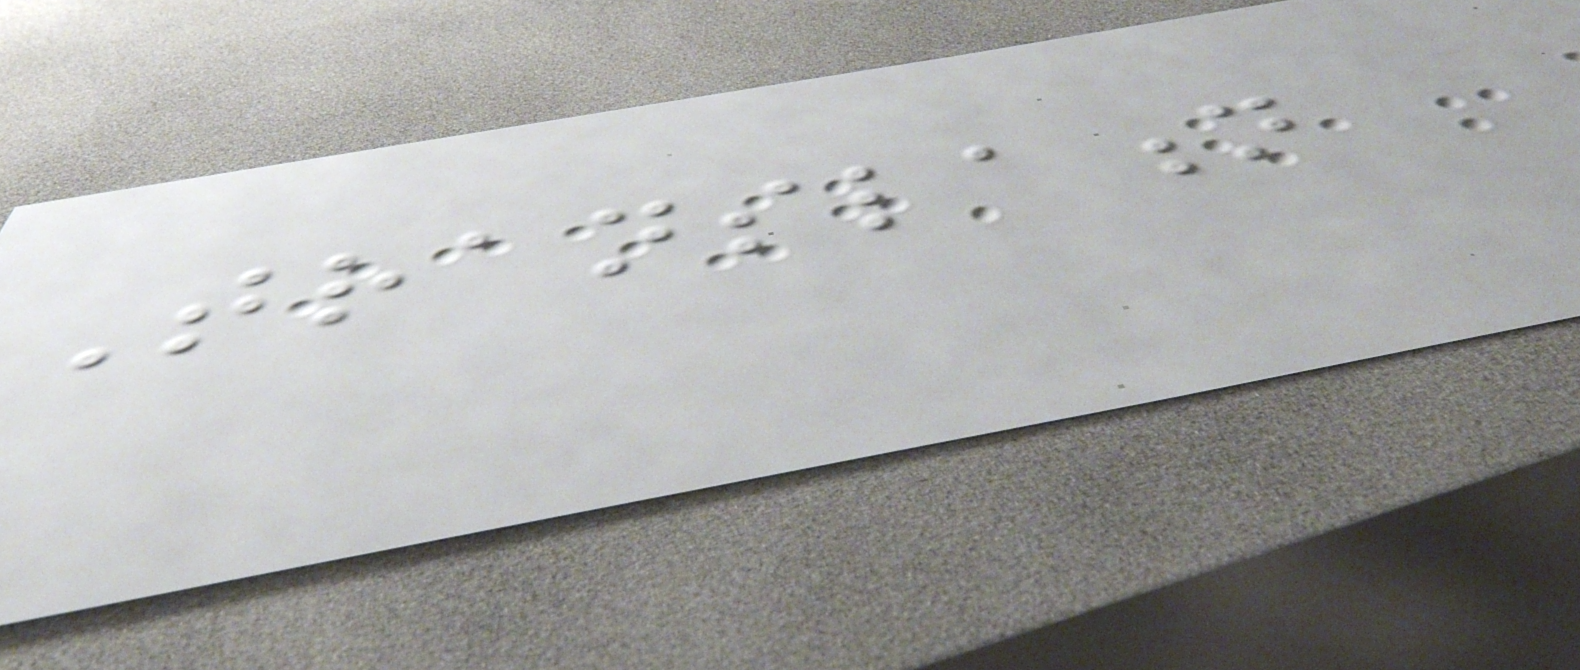Translation
